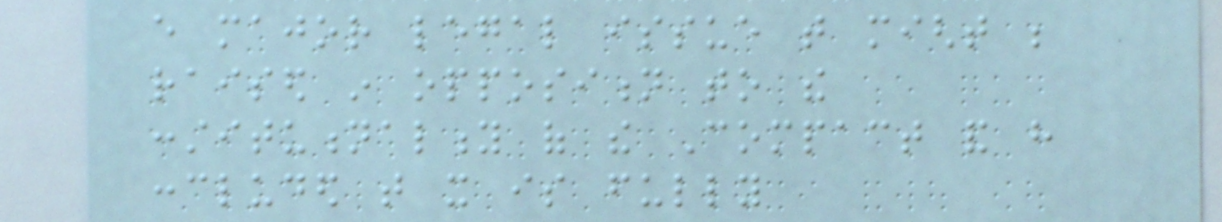every major legal issue that might be
raised in opposition to the
constitutionality of the Compact and have
concluded that it is fully
